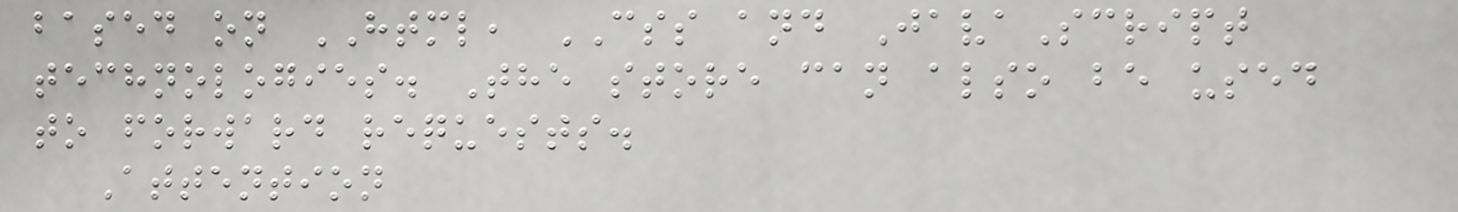based on HTML, CSS and JavaScript
technologies. The store can also be used
to forward requests.
Attention
